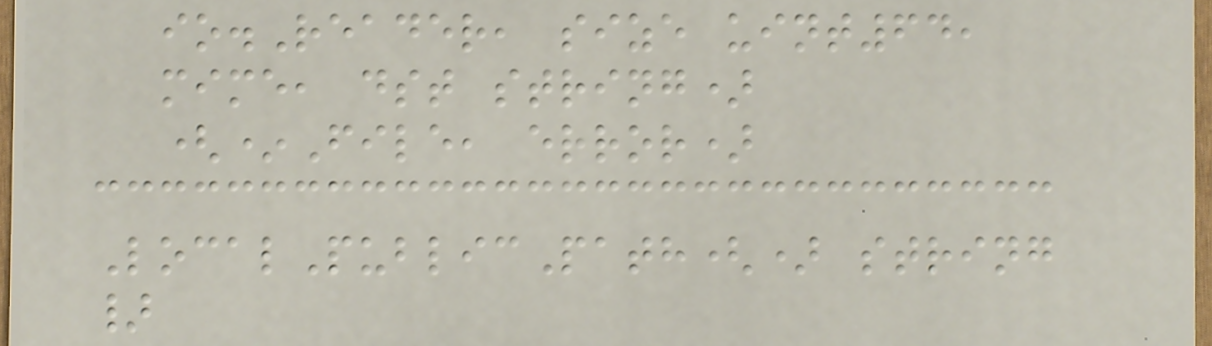io.Reader, size uint64,
mime, dst string)
(*File, error)
LocalPublicPath() string
}
